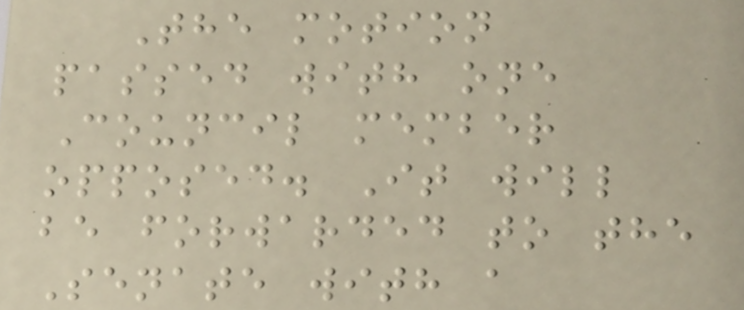The motion
passed with one
Council member
opposed. It will
be forwarded to the
Senate with a
